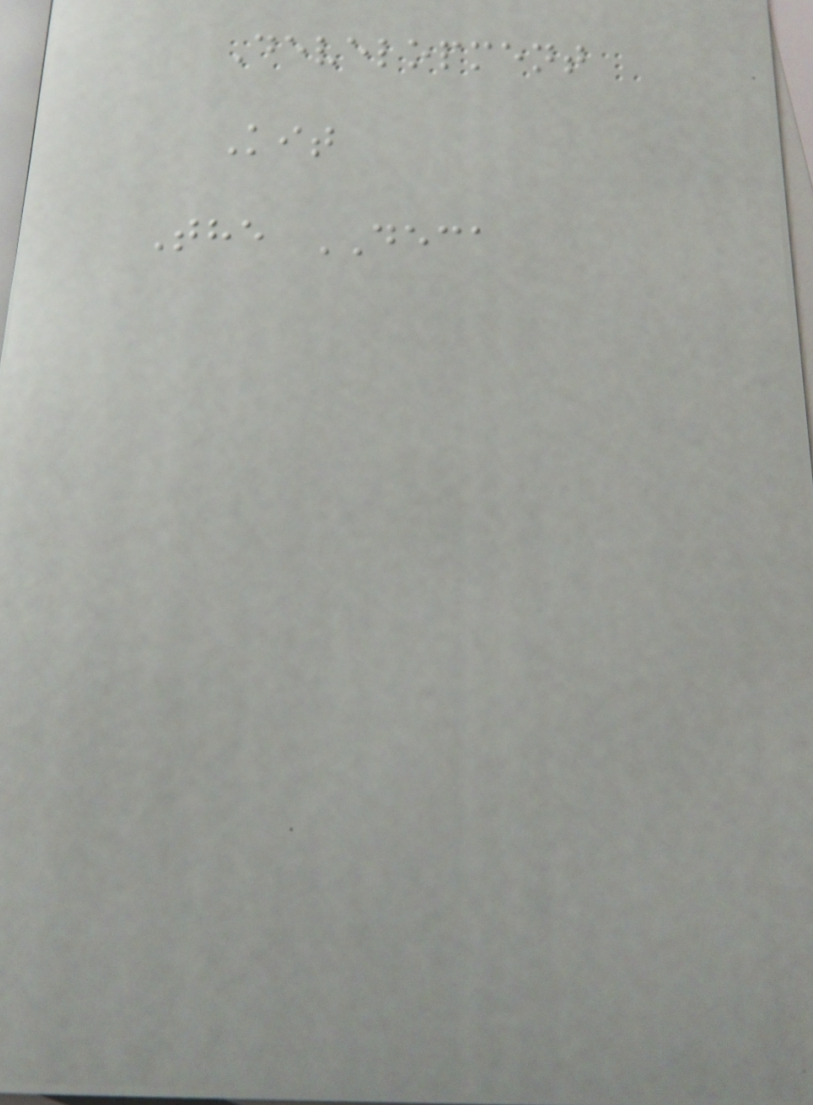Development
Kit
The DECA
